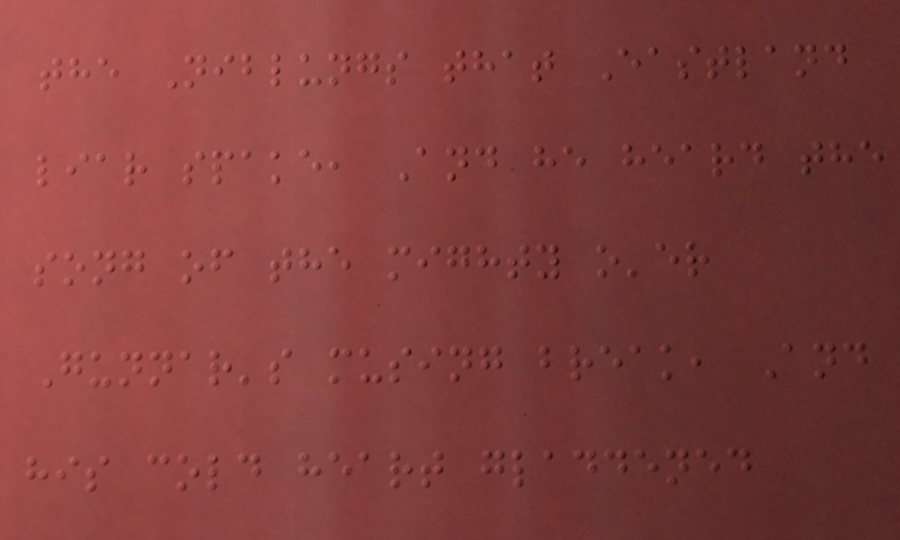the Niblungs that Eastland
liar spake, And he heard the
song of the mighty o'er
Gunnar's musing break, And
his cold heart gladdened
